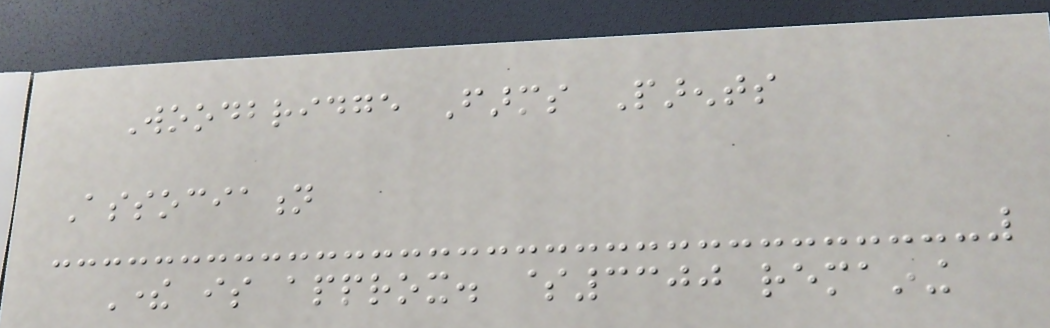Woodbridge Farms Parents
Association
There is approx. $3300 remaining
